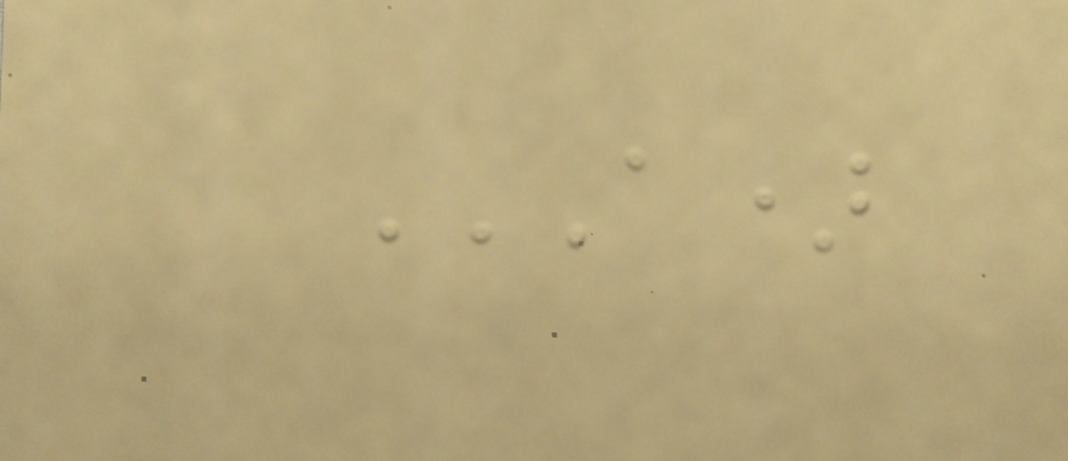A)
